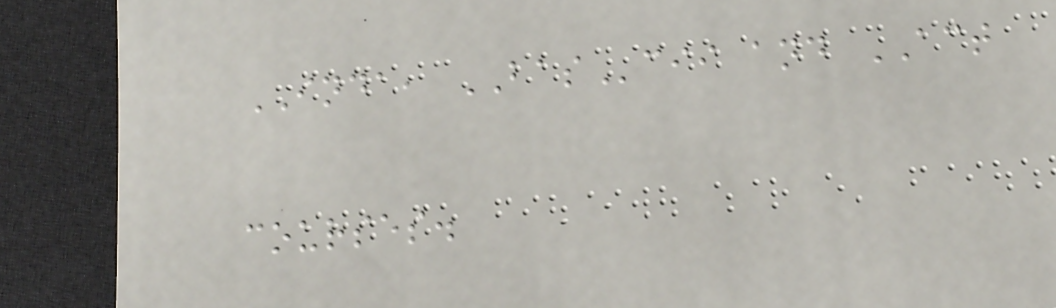INDA, BAScii and ACT
courses.
